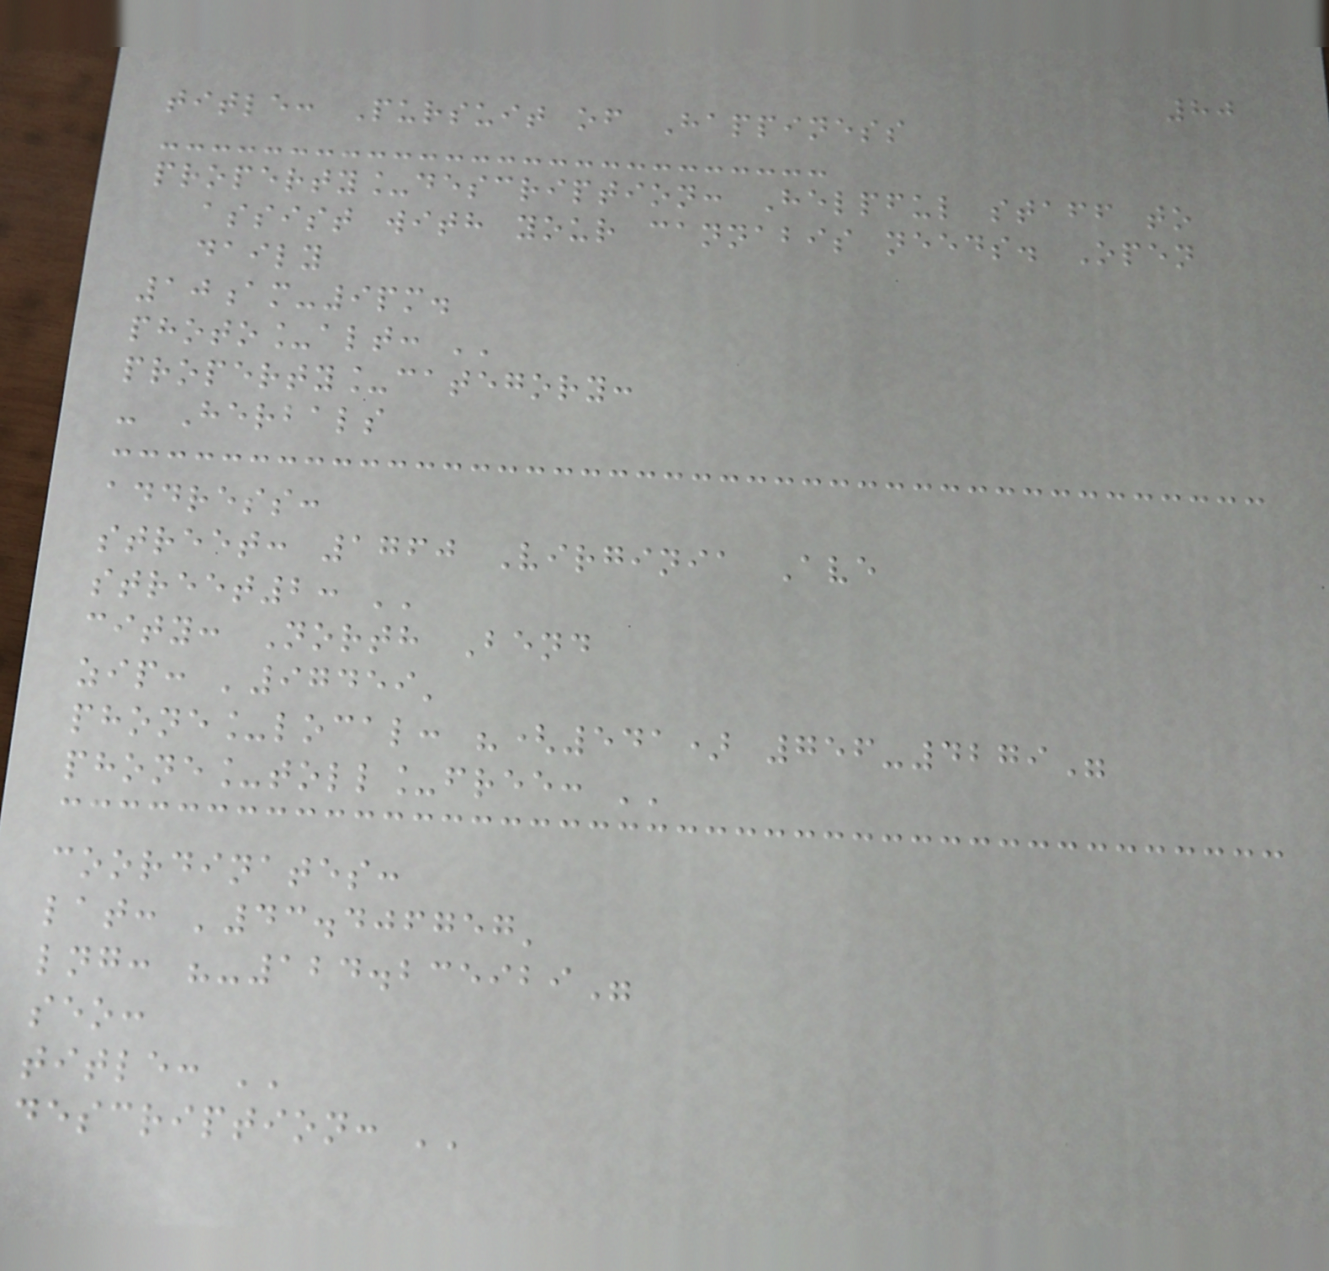80
title: Pursuit of Happiness
property_description: Helpful staff to
assist with your cannabis needs. Open
daily
10am-9pm.
photo_alt: ''
property_category:
- Herbals
address:
street: 1760 Virginia Ave
street2: ''
city: North Bend
zip: '97459'
phone_local: "(541) 756-4279"
phone_toll_free: ''
coordinates:
lat: '43.406757'
lng: "-124.235929"
seo:
title: ''
description: ''
